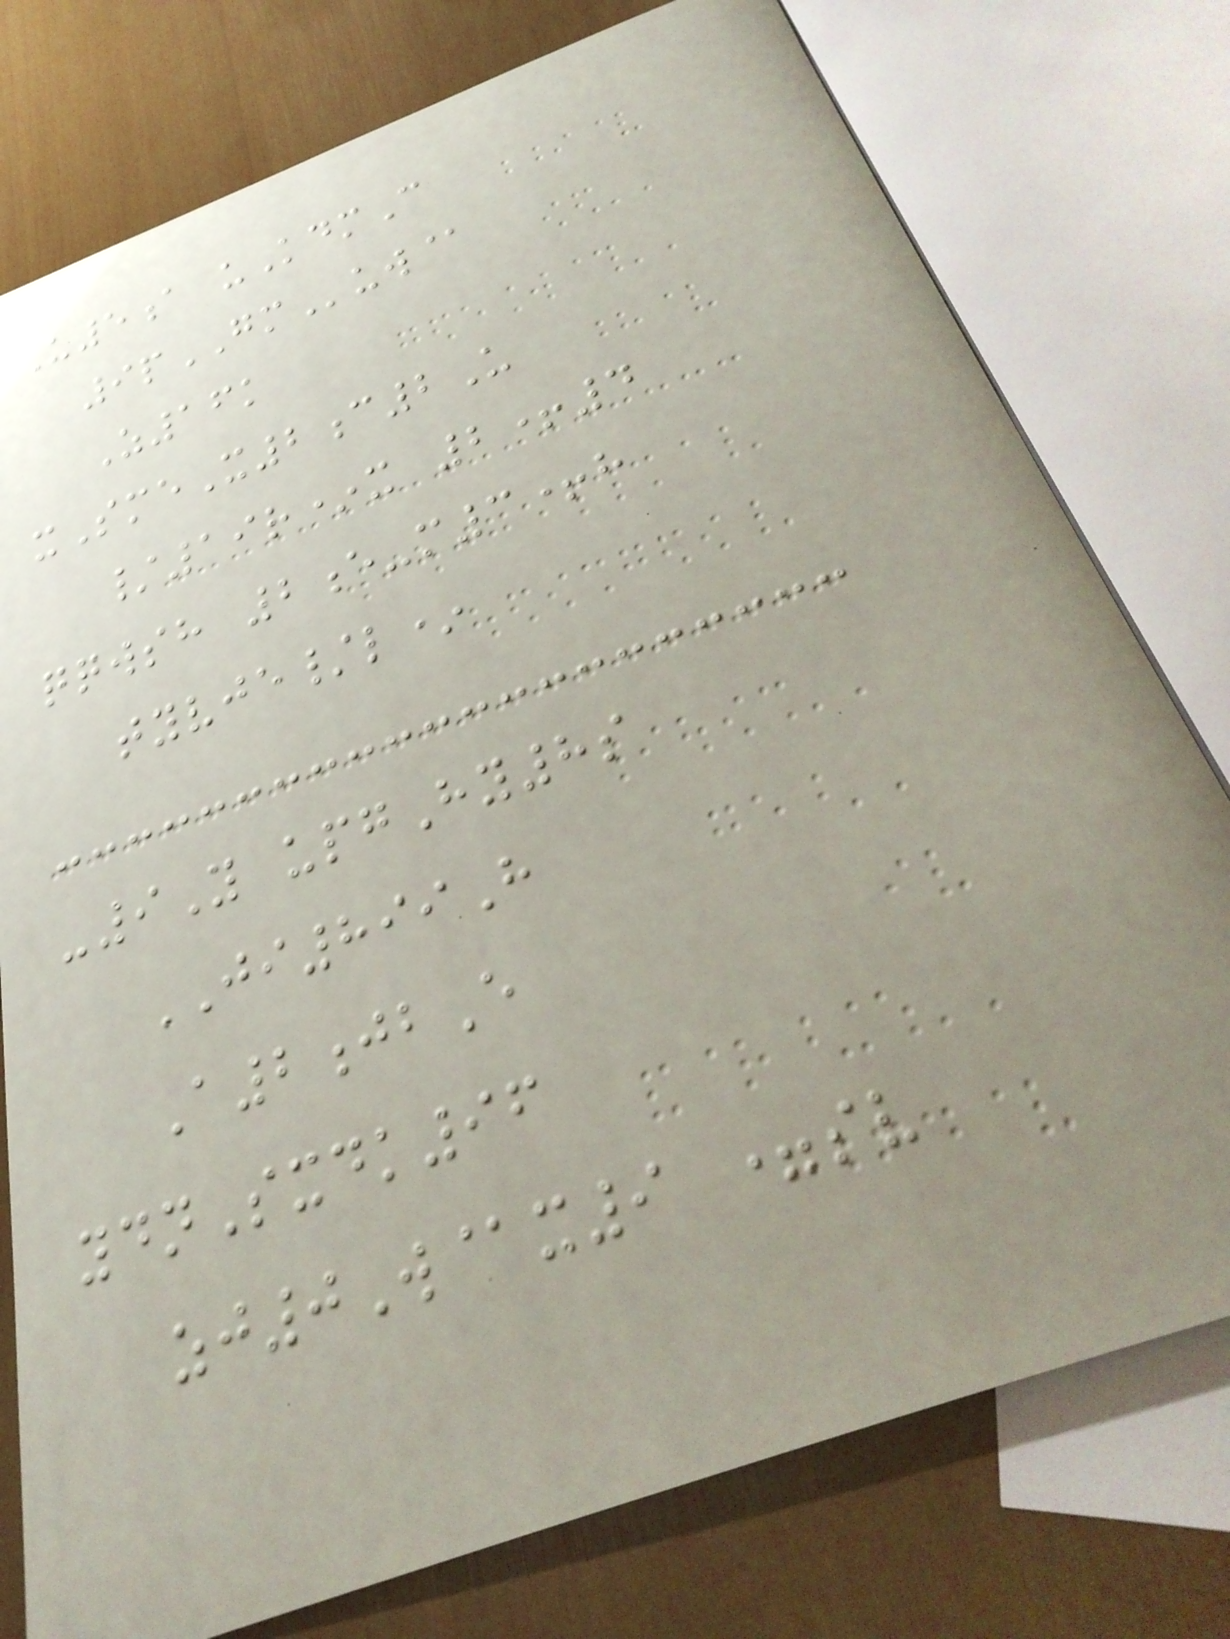U5a uKdmC
9pGMuw@
Z16k
xSmeX2c2U
/19r*x 2+4
qqwsh 2e-m3+h
tyvje/l*
-9Y upgHy8s
JI899H
A2jbE
ydnSxdk96
zj0W@x9 =sv
